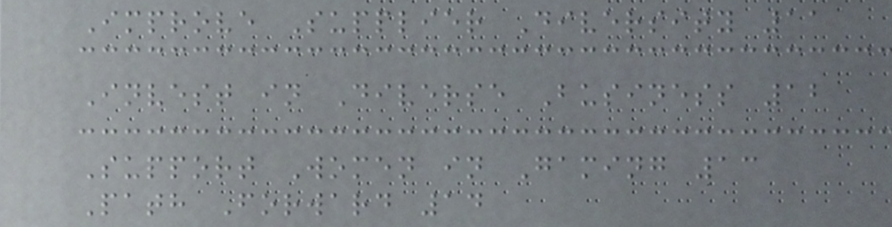Improve Supplier Diversity 11
Invest in Diverse Business 12
Support Women in Gaming 13
Path Forward 14
